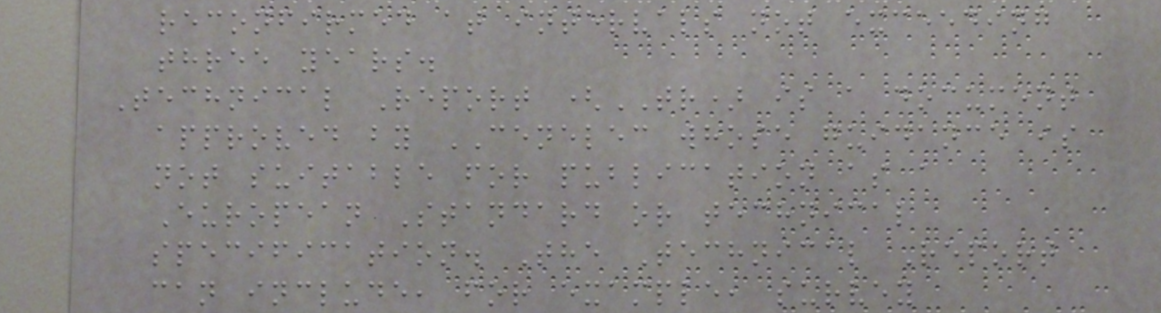reconfirmed at intervals not exceeding
three years.
Technical Report (TR) is a document
approved by CENELEC whose guidance is
not suitable for publication as a
European Standard or technical
specification. The Technical Report
can include, for example, survey
